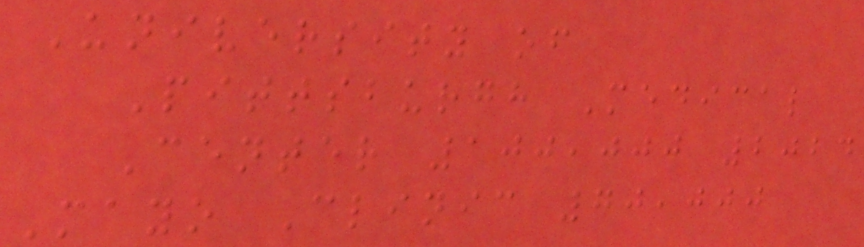University of
Pittsburgh Medical
Center 100,000 2024
Mayo Clinic 70,000
